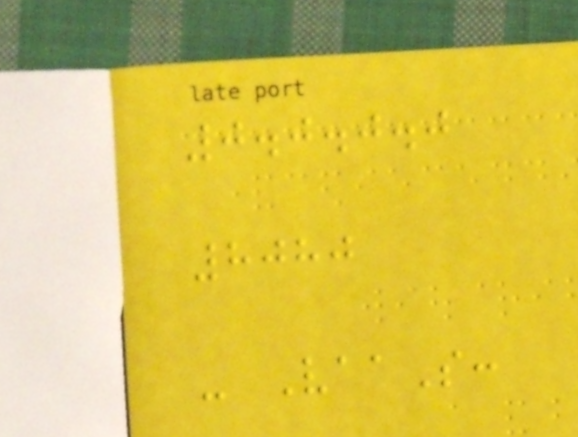0.0.0.0
8080
- VaaS:
